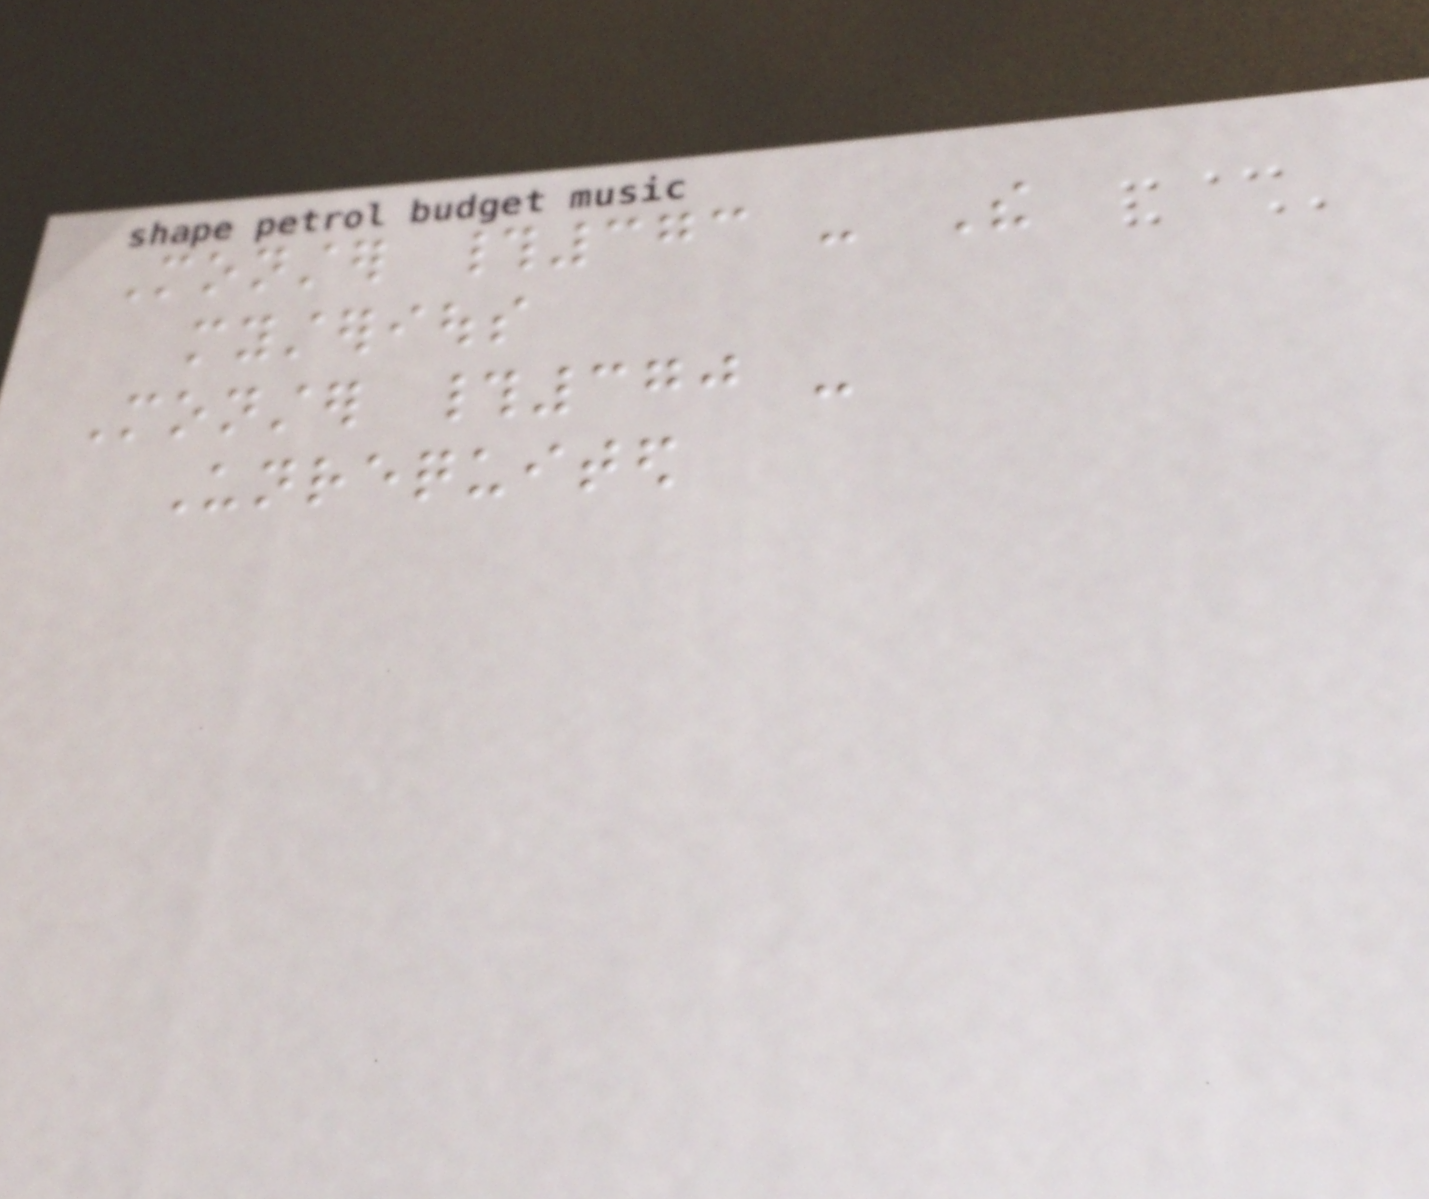Monster #373 - The
mysterious
Monster #370 -
Unrequited
